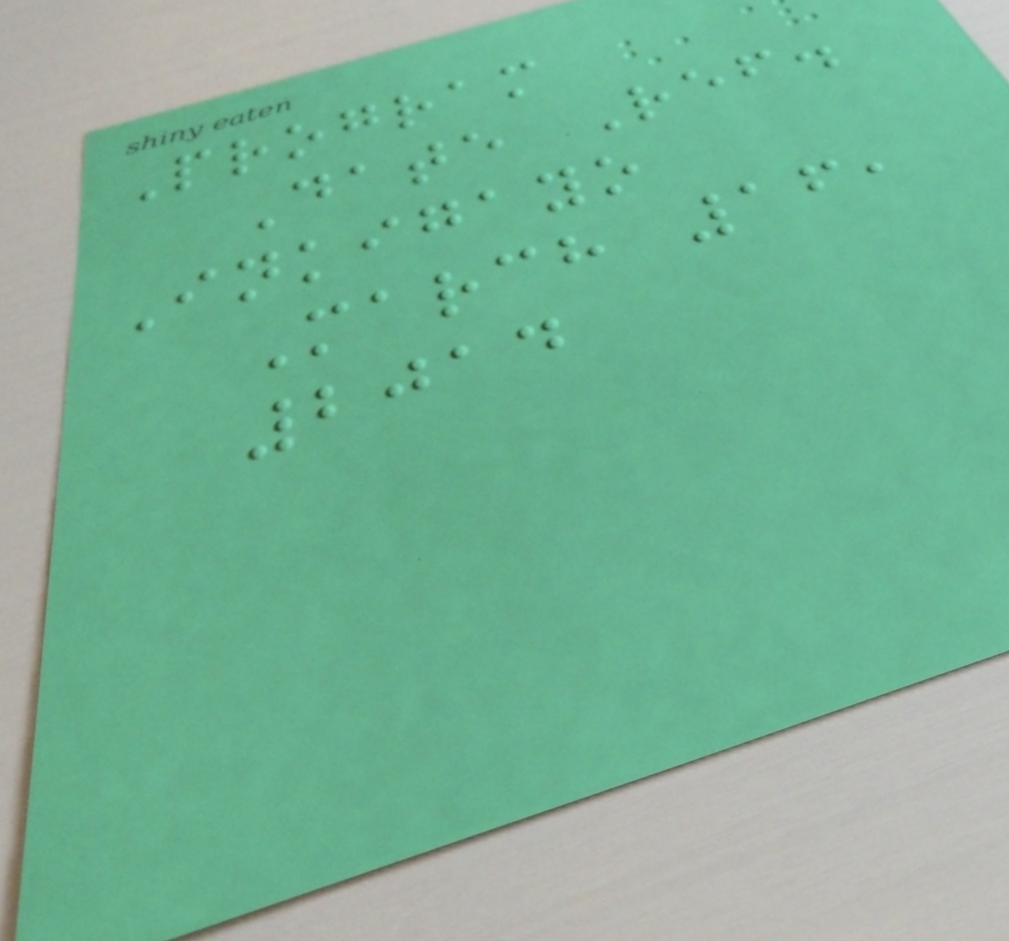Program
Date Ref.
Inkigayo
March 16,
2014
